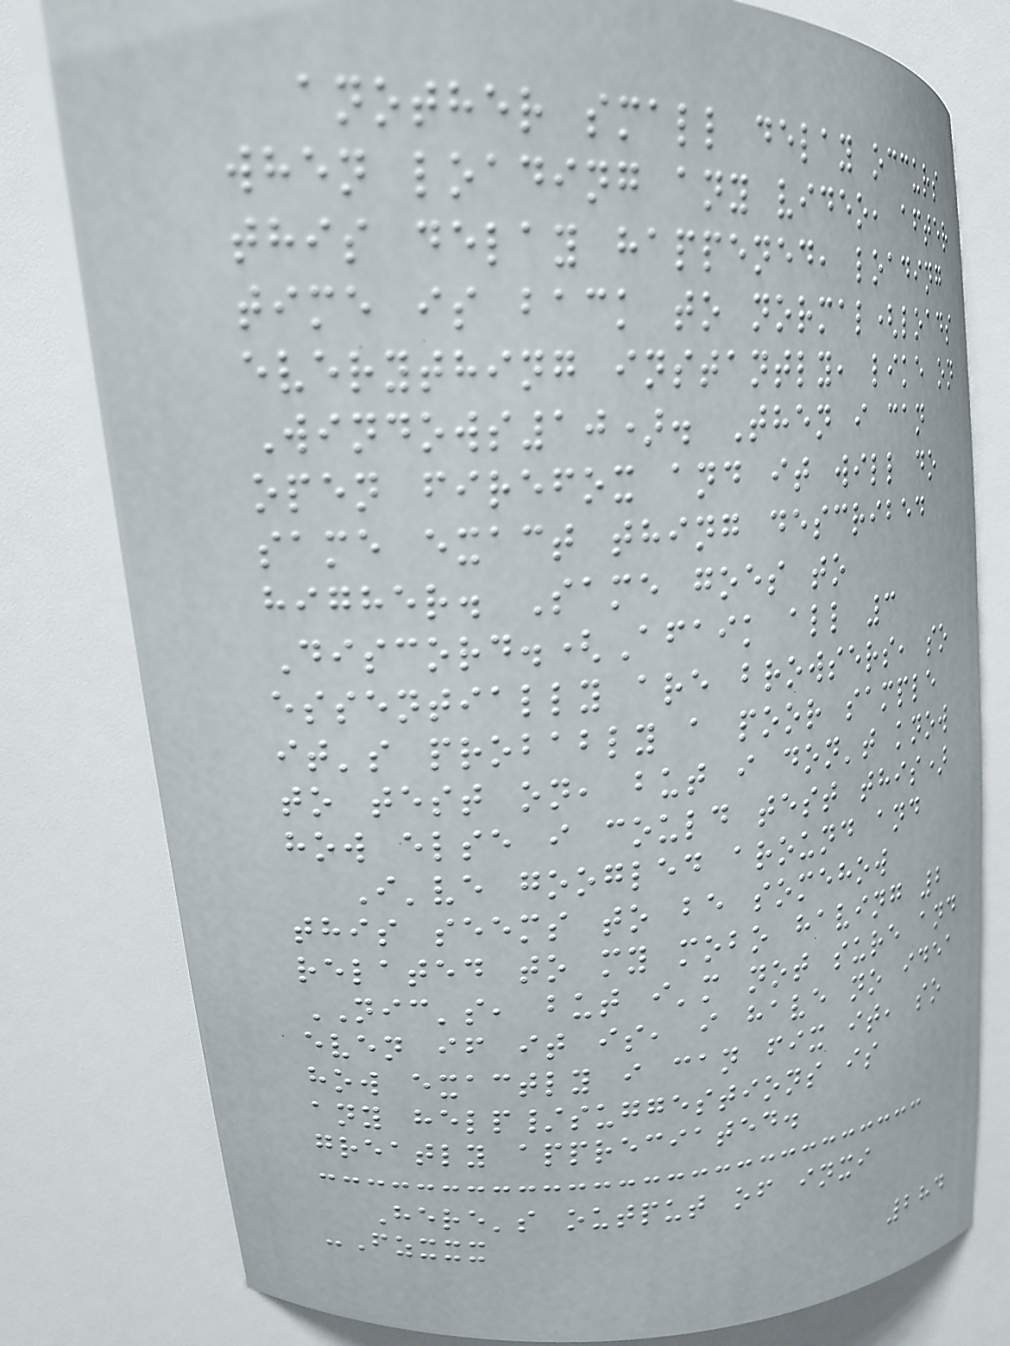another small delay occurs
when loading any video, after
this delay happened, loading
time is back to normal(loads
everything instantly, like on
Windows10). Then i can
open firefox and it will do
same exact thing described
higher. Same goes to
Discord.(Afaik all 3
essentially are browsers, so
it's probably a poor sample
to test on, but i don't know
how else i could test this)
I've googled around and
this seems to be somehow
related to my mobo having 2
NIC's, but i'm not sure and
even if it is, i have no idea
how exactly i can fix it, so
any help/suggestions is
greatly appreciated.
Here's output of inxi
-Fzxxx
284
